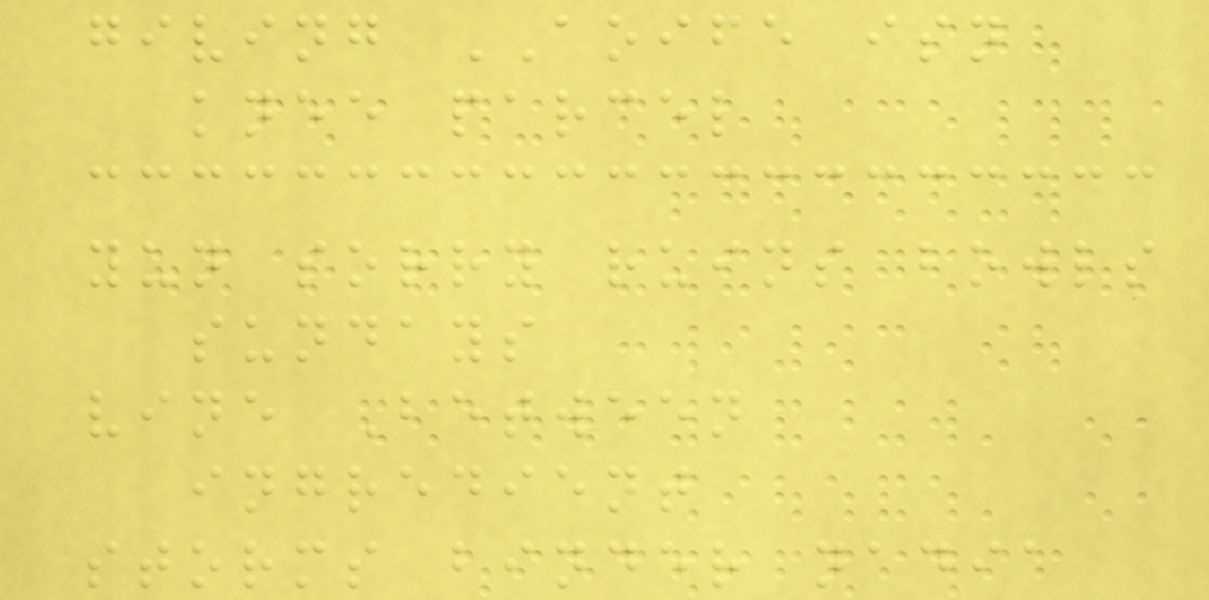giving AOIFE isn
knee parcel
yun sorry ruins bowls
sundays
vine Between
ingredient
storms binder nadia
